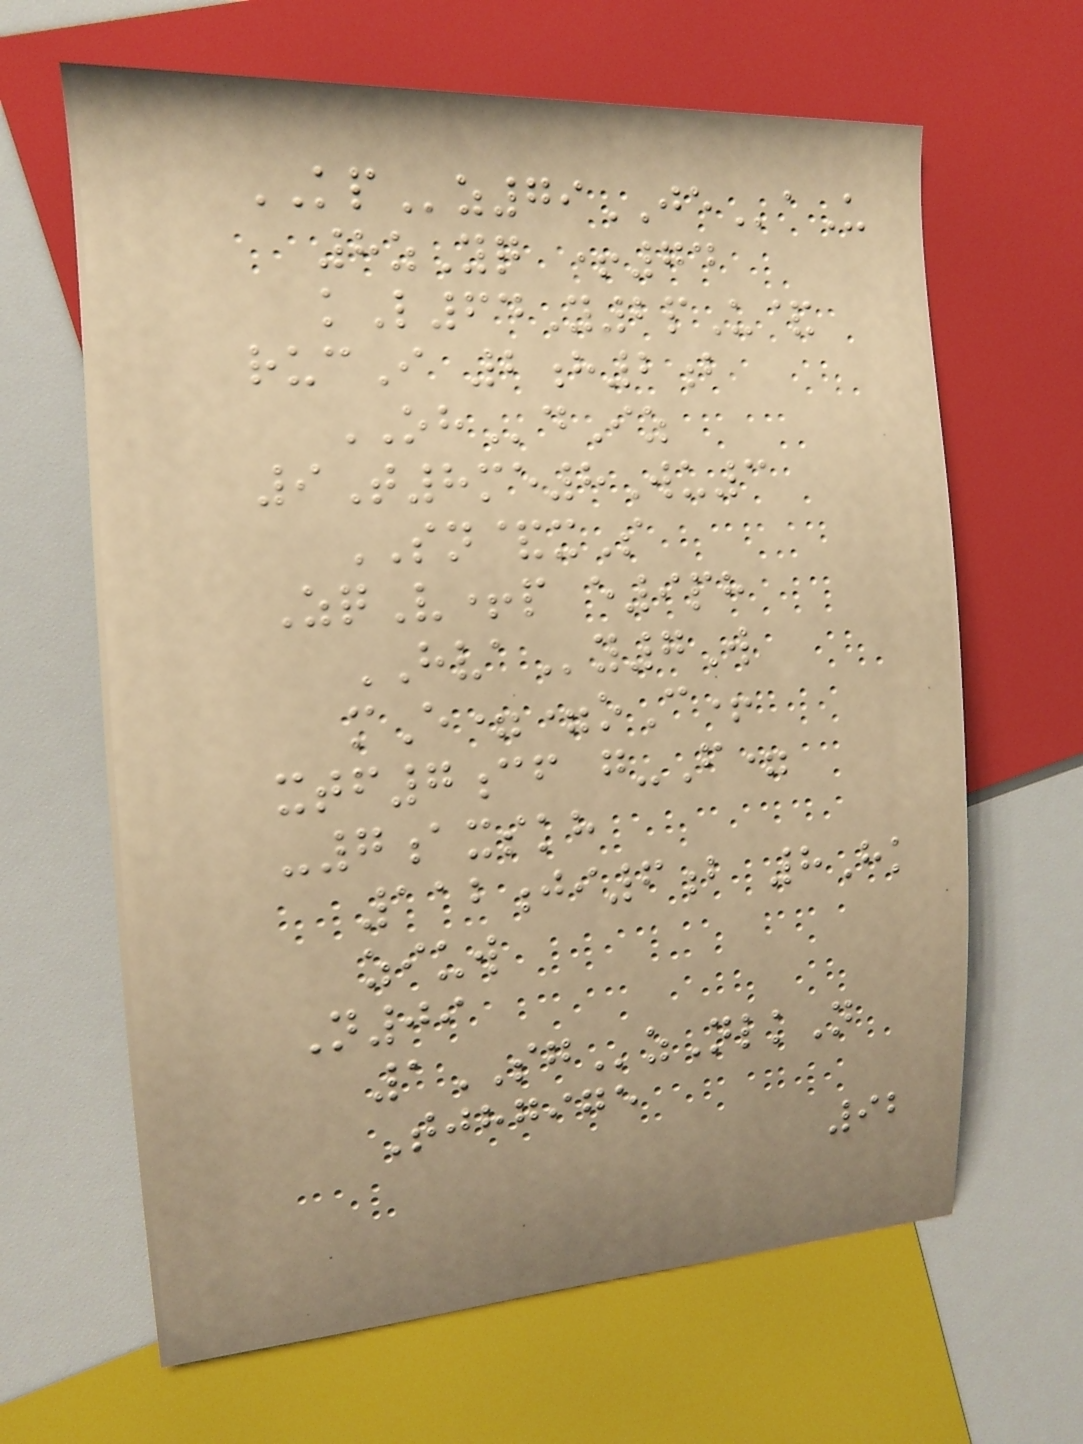KPz79JEaU
8zYq +74
kL64Y2pU&
rucI 2h2b
OHdIz
9T8me8Wu3
SN&xS
ZqV+p e9ph
HVAy7W
mE==oC+
xtf7cf g-F=
-7axskh
112ji6b 8Hk
ziuw
N09
1SGzNlkN
Tjhgige
92
